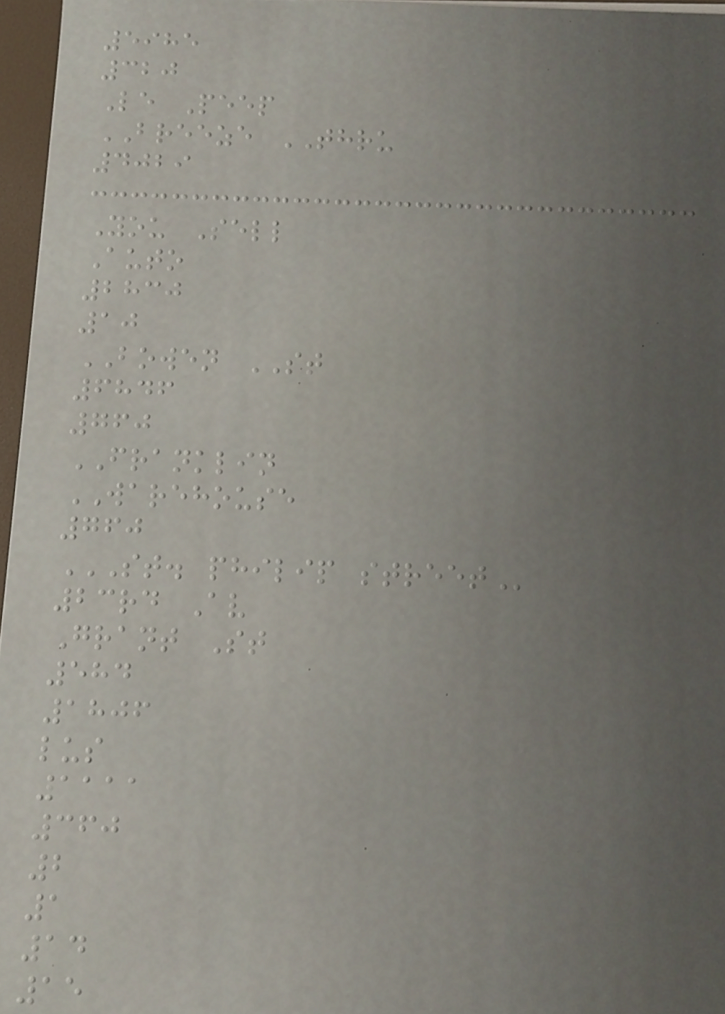5985
320
Le Peep
BREEZE THRU
4029
You Sell
Auto
2830
10
BOWEN ST
6846
760
FRANKLIN
WAREHOUSE
760
ST. PHILIP STREET
23rd Av
Grant St
584
1806
lus
1111
360
2
1
14
15
